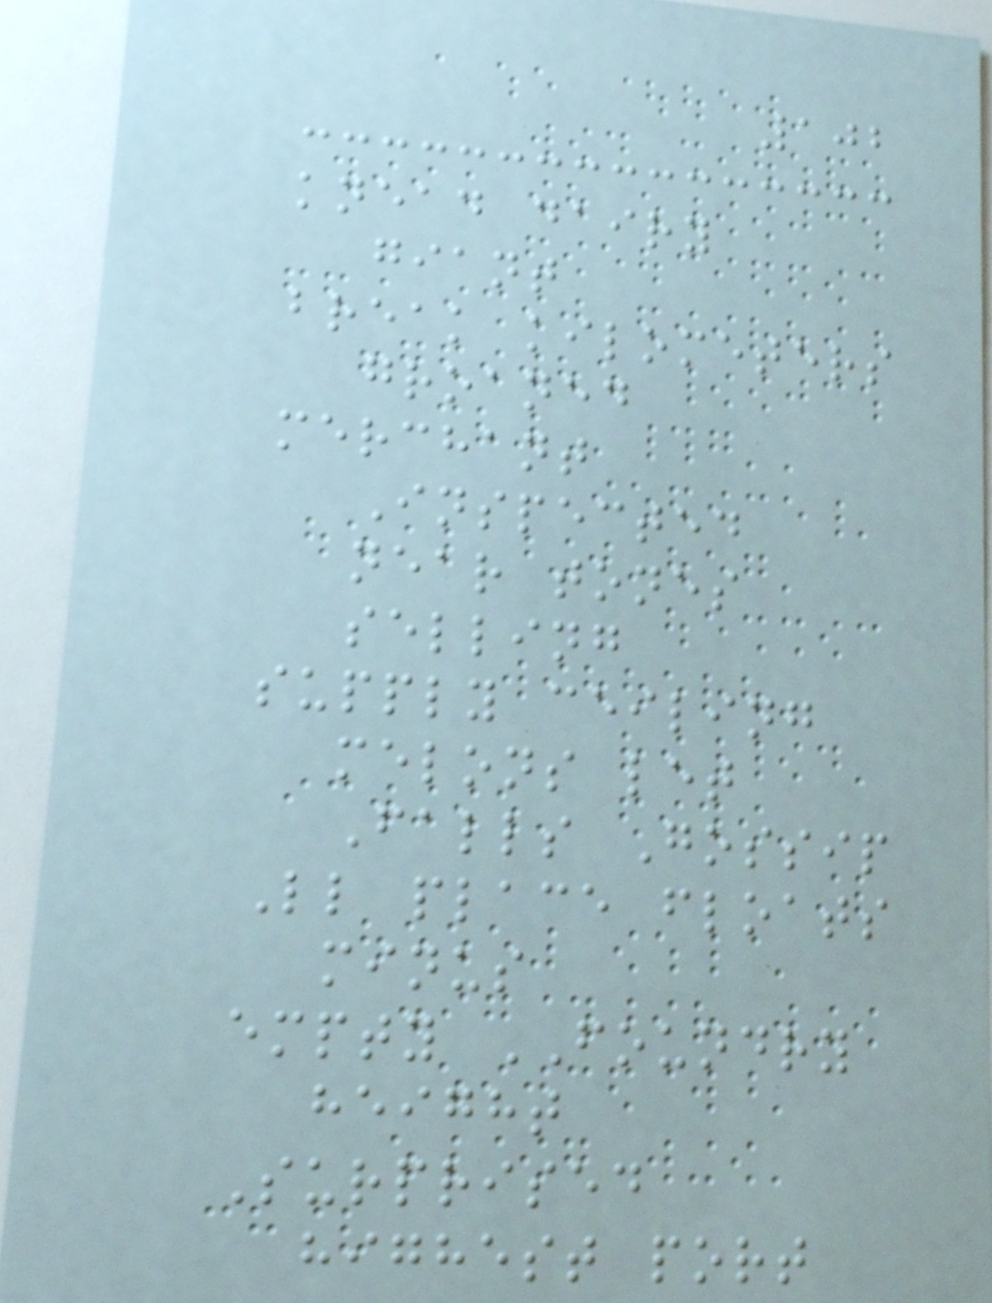102
knead dairy
giant
break kilometers
groaned
merchant
Inspected
near tones
selling
supply ceiling
melons let
Falls Gossip
Ll place floats
minus
empty FOUNDRY
height
Surprised
highest port
